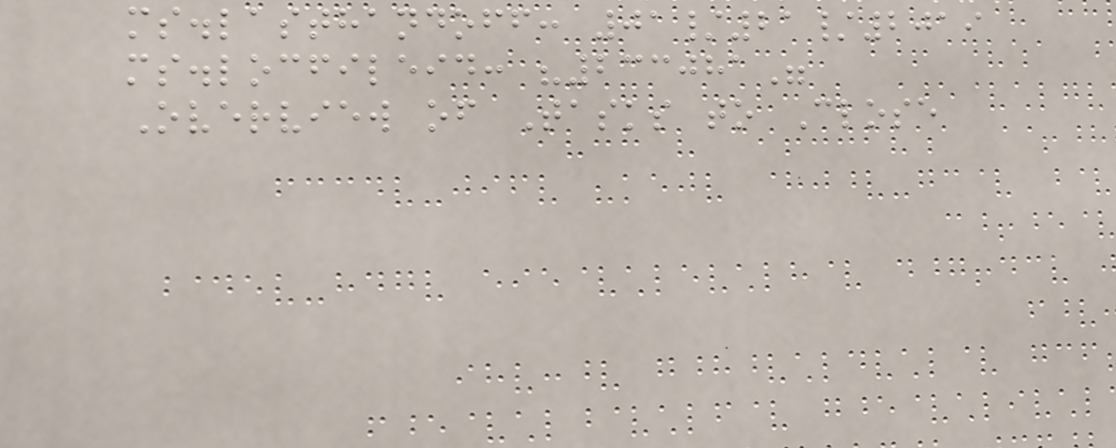ms.lasthandoff: 01/21/2019
ms.locfileid: "233081"
Overview of Tasks to Close
